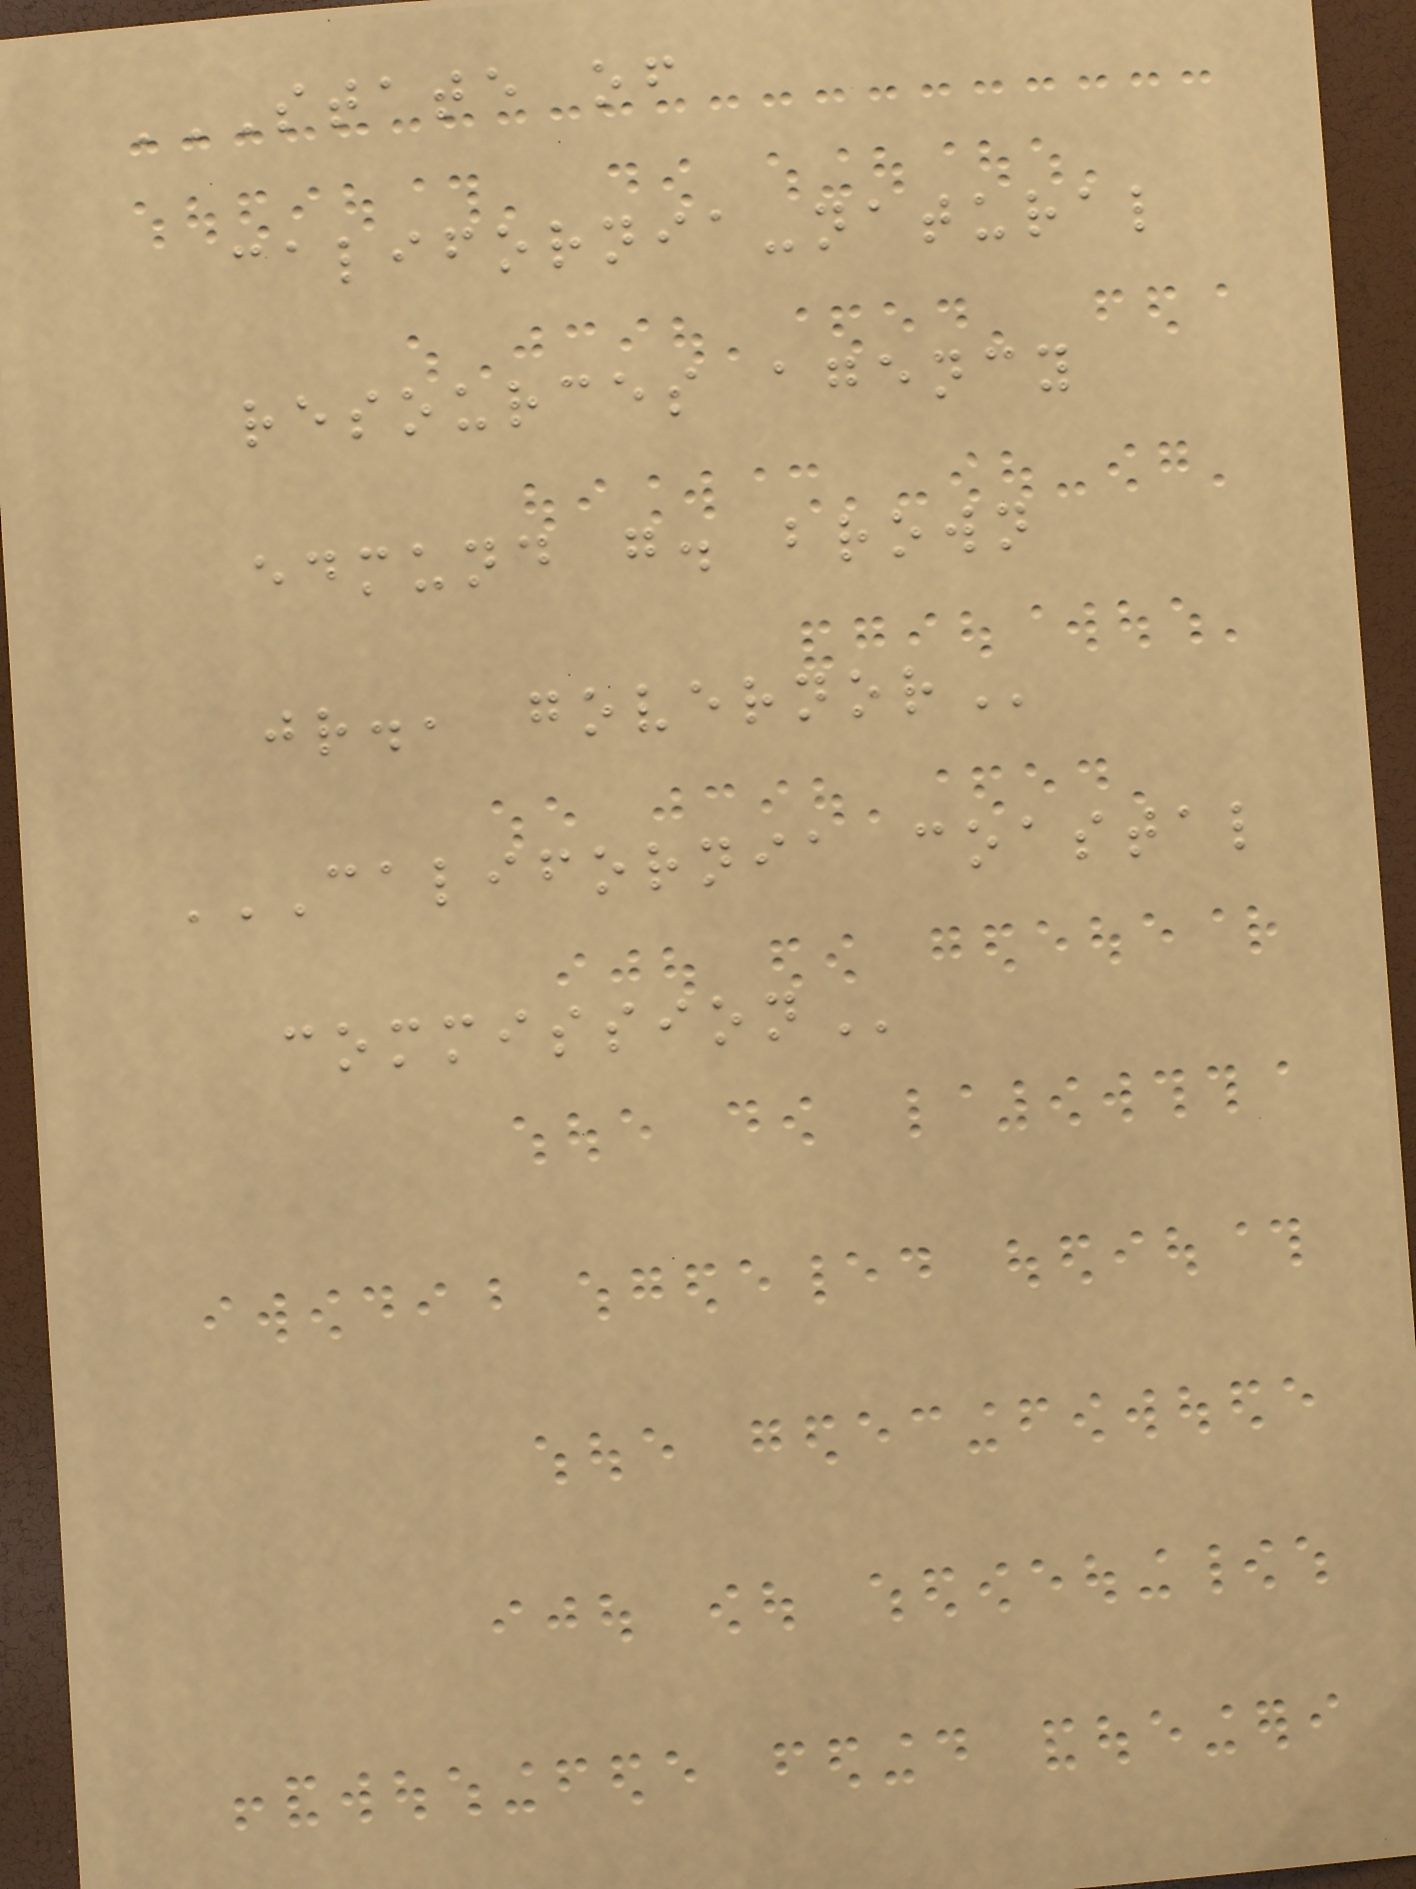STATE OF
CALIFORNIA-NATURAL
RESOURCES AGENCY
EDMUND G. BROWN
JR., GOVERNOR
CALIFORNIA COASTAL
COMMISSION
